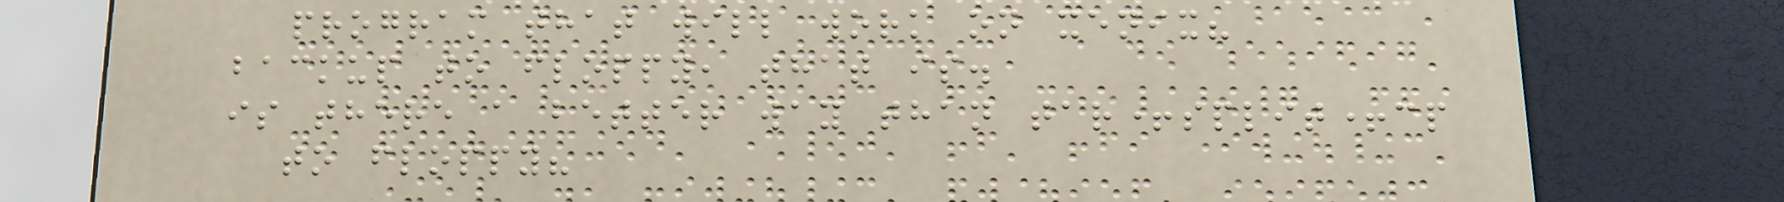program that will work on xenix?
backup to floppy, that is.
is there a better way than tar+split+cp
to floppy?
